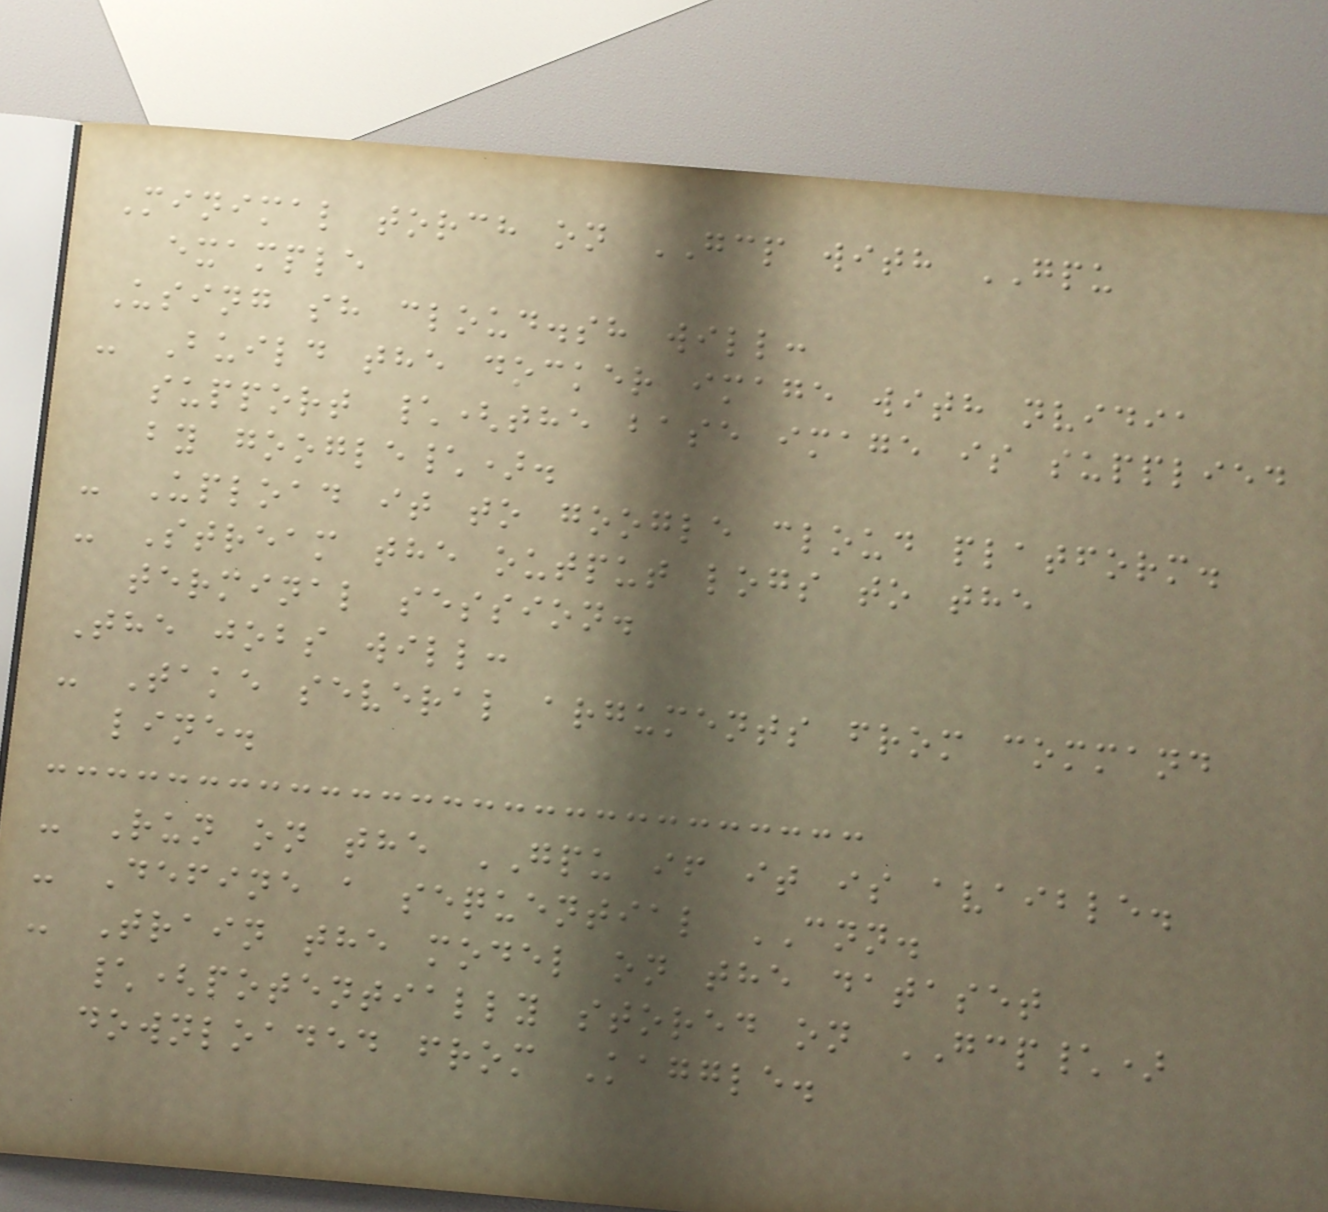Minimal torch on GCP with GPU
example
Using sh cloud.sh will:
- Build the docker image with nvidia
support \(the base image is supplied
by google\).
- Upload it to google cloud platform.
- Stream the output logs to the
terminal session.
The jobs will:
- Take several arguments from command
line.
- Run on the GPU if it is avaible.
- Define a sequential CNN.
- Train the model on the dataset
\(potentially stored on GCP\)
downloaded from Kaggle.
